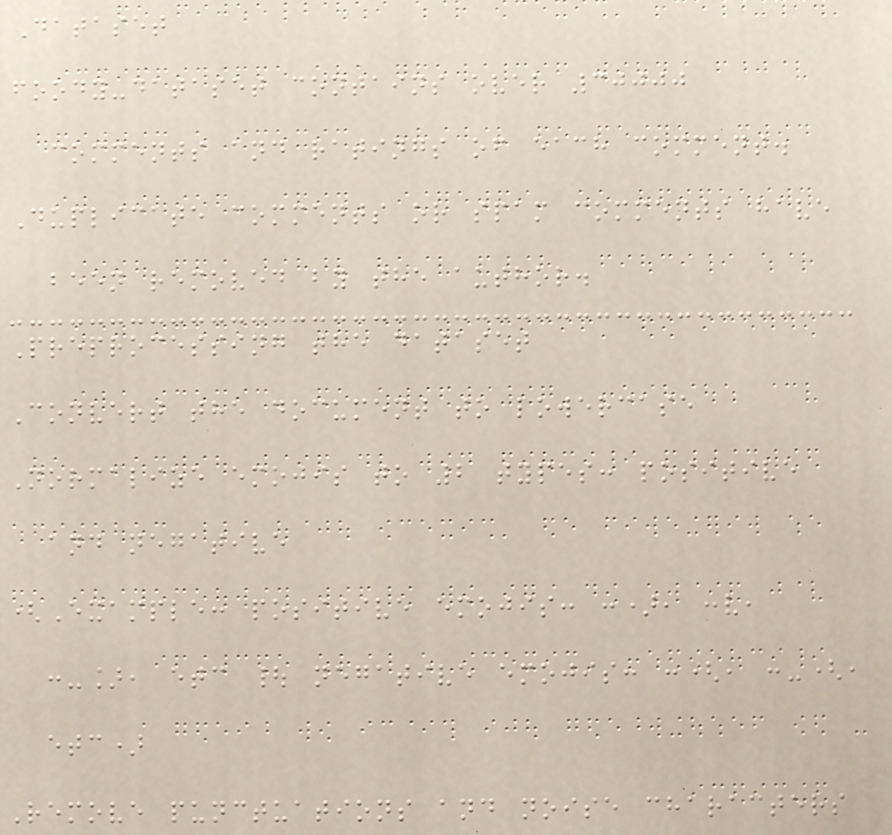Dataset
foody-dataset contains over 30000
comments and ratings of each comment.
Duplicate comments or spam comments have
been removed by the author.
Preprocessing the dataset
Convert the document to lowercase
Normalize emojis to 2 types: positive
and negative
(Example: positive emojis: :), :v,
:-], etc | negative emojis: :(, :-(,
etc)
Remove punctuations and noise characters
